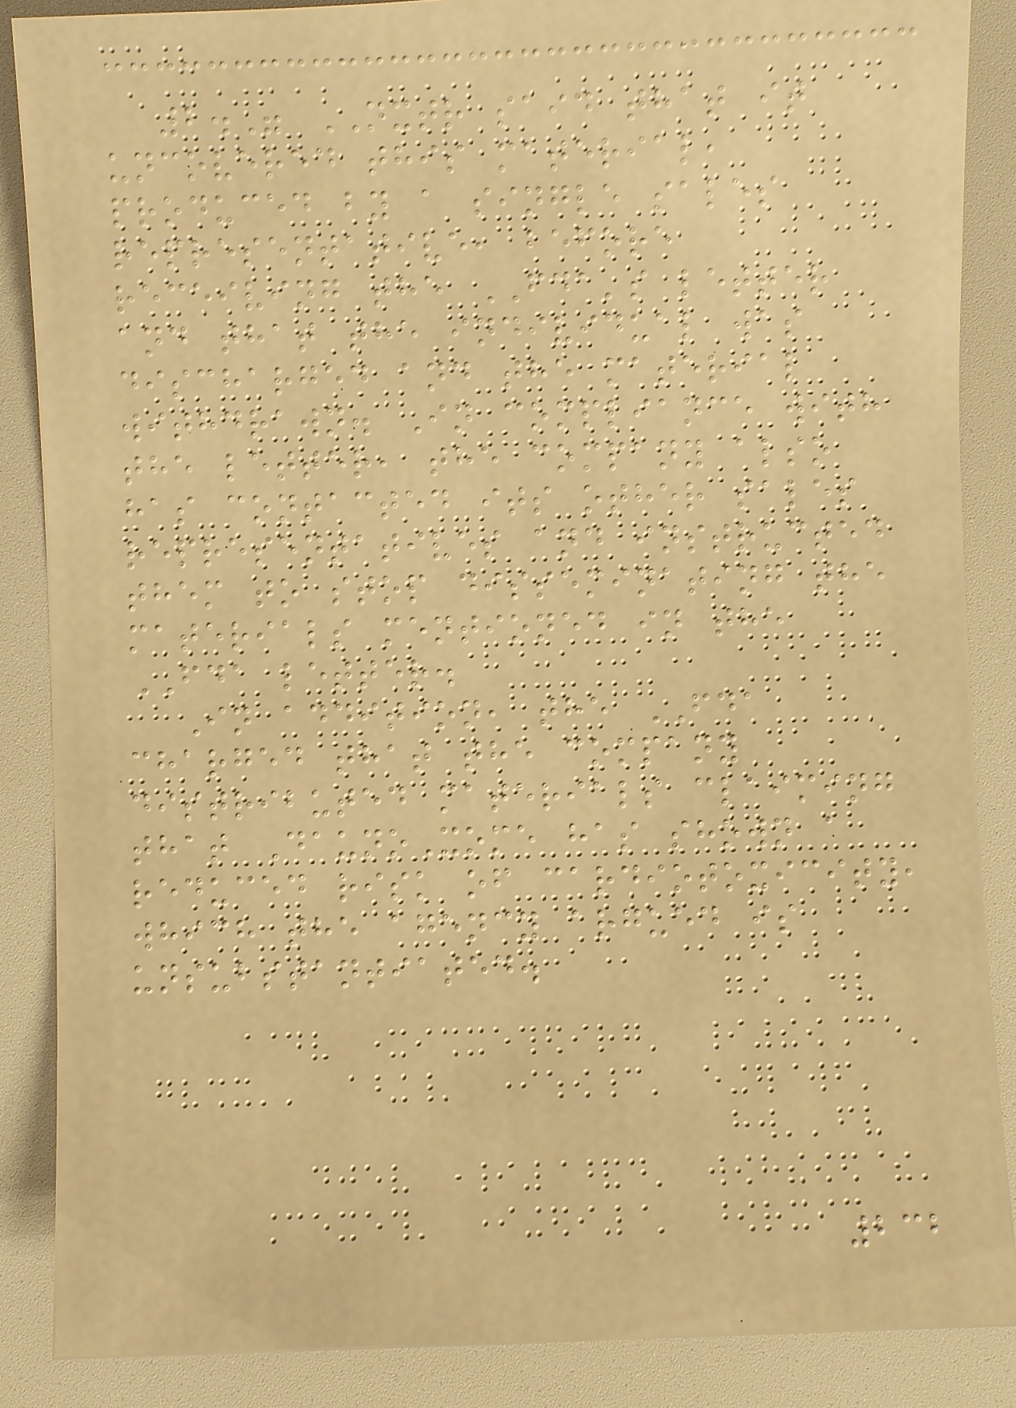2." NXTR said that it
uncovered this material,
produced by a single sales
representative, before
receiving the FDA's letter
and that the individual was
discharged and the material
withdrawn. In compliance with
the letter, the company also
has contacted its other sales
representatives and instructed
them to stop disseminating the
materials mentioned in the
FDA letter.
In addition, the FDA
charged that the company
distributed materials claiming
that DaunoXome has shown a
reduced risk of cardiotoxicity,
which the agency argued is
unsubstantiated.
232
